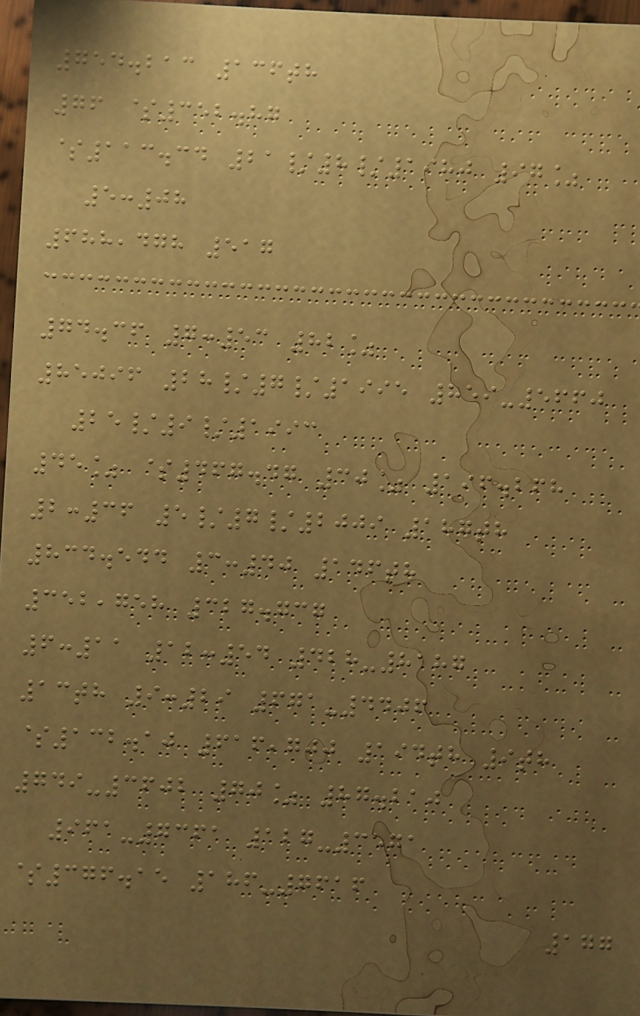754.213 136th
76 $352.87
$113.34 21/8/1980 97%
5:08
688,478 517
74.36 7:53 82%
85096 28/7/1995 859-5660
25/9/1993
45% $467.47 30% 196.268
2:36 5/7/2009 187th
834.544 3:40 146th
352,758 327.737
6:11 12:54 428-8187
13th 9:29 671-4406
$132.10 616,700 194th 9th
749-3602 70% 87.210
961-7361 127-3571
$376.15 186-7616
177
